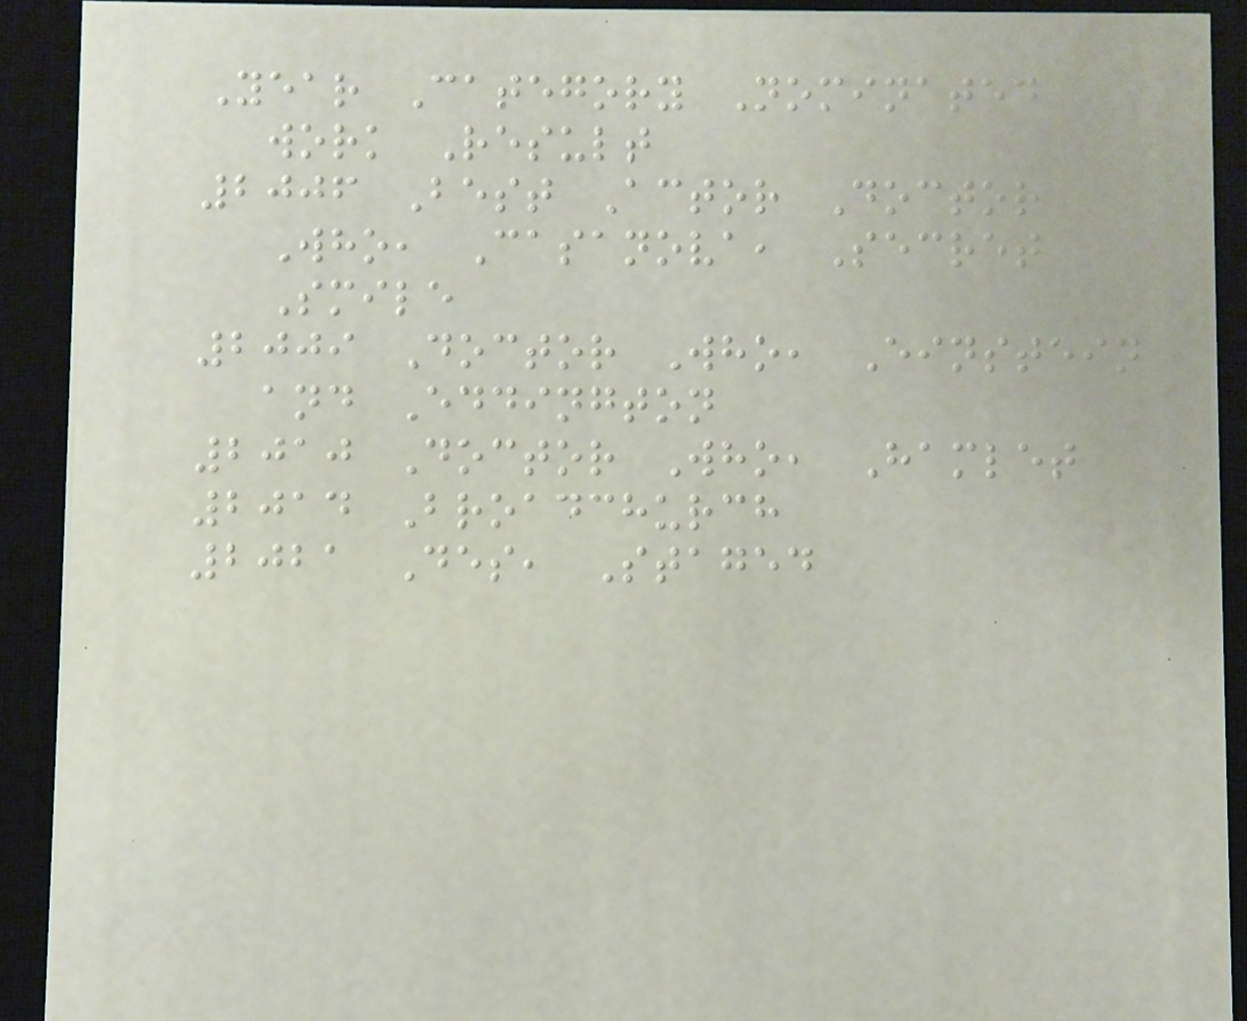Year Category Nominated
work Result
2006 Best Actor Doctor
Who, Casanova, Secret
Smile
2009 Doctor Who, Einstein
and Eddington
2010 Doctor Who, Hamlet
2014 Broadchurch
2021 Des, Staged
